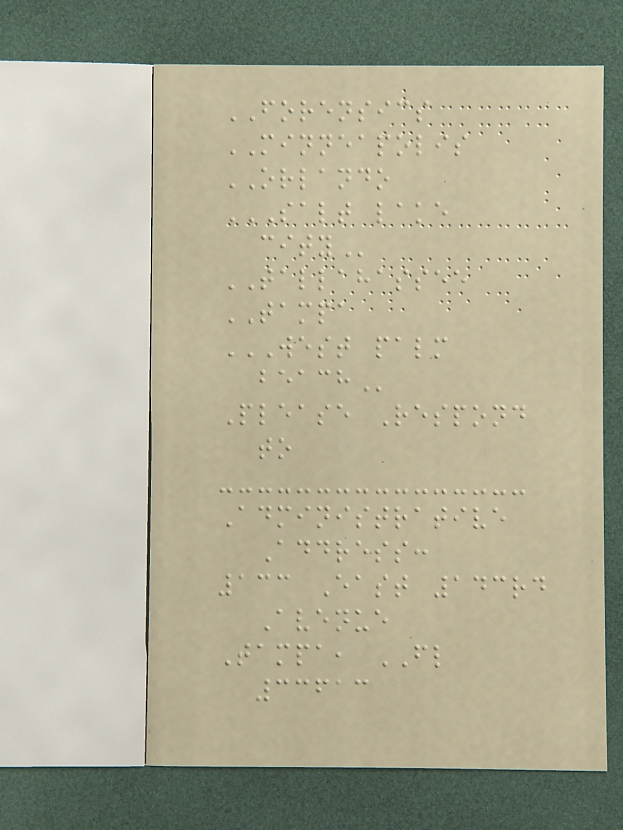FORENSICS
MINNEAPOLIS
ORLANDO
SALT LAKE
CITY
TALLAHASSEE
TAMPA
WEST PALM
BEACH
Please Respond
to
Administrative
Address:
133 East 143rd
Avenue
Tampa, FL
33613
